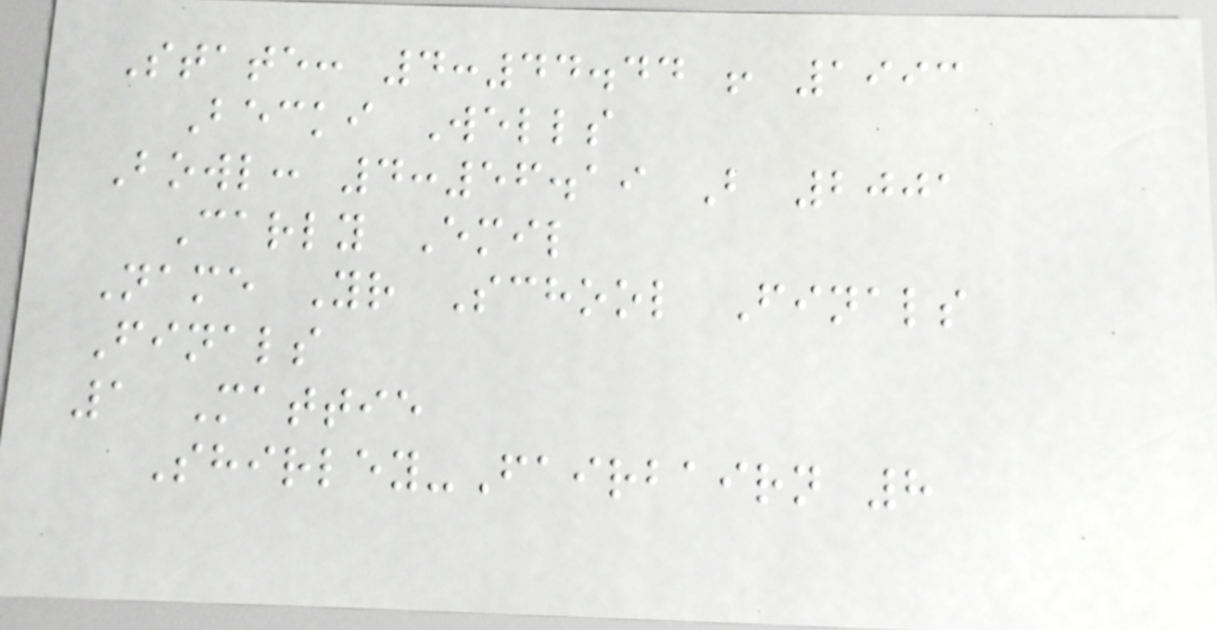State: 4:44.44 ! 1993
Becki Wells
Bowl: 4:56.19 B 2001
Carly Emil
Name Yr School Finals
Finals
1 Mattie
Shirley-Fairbairn 8
